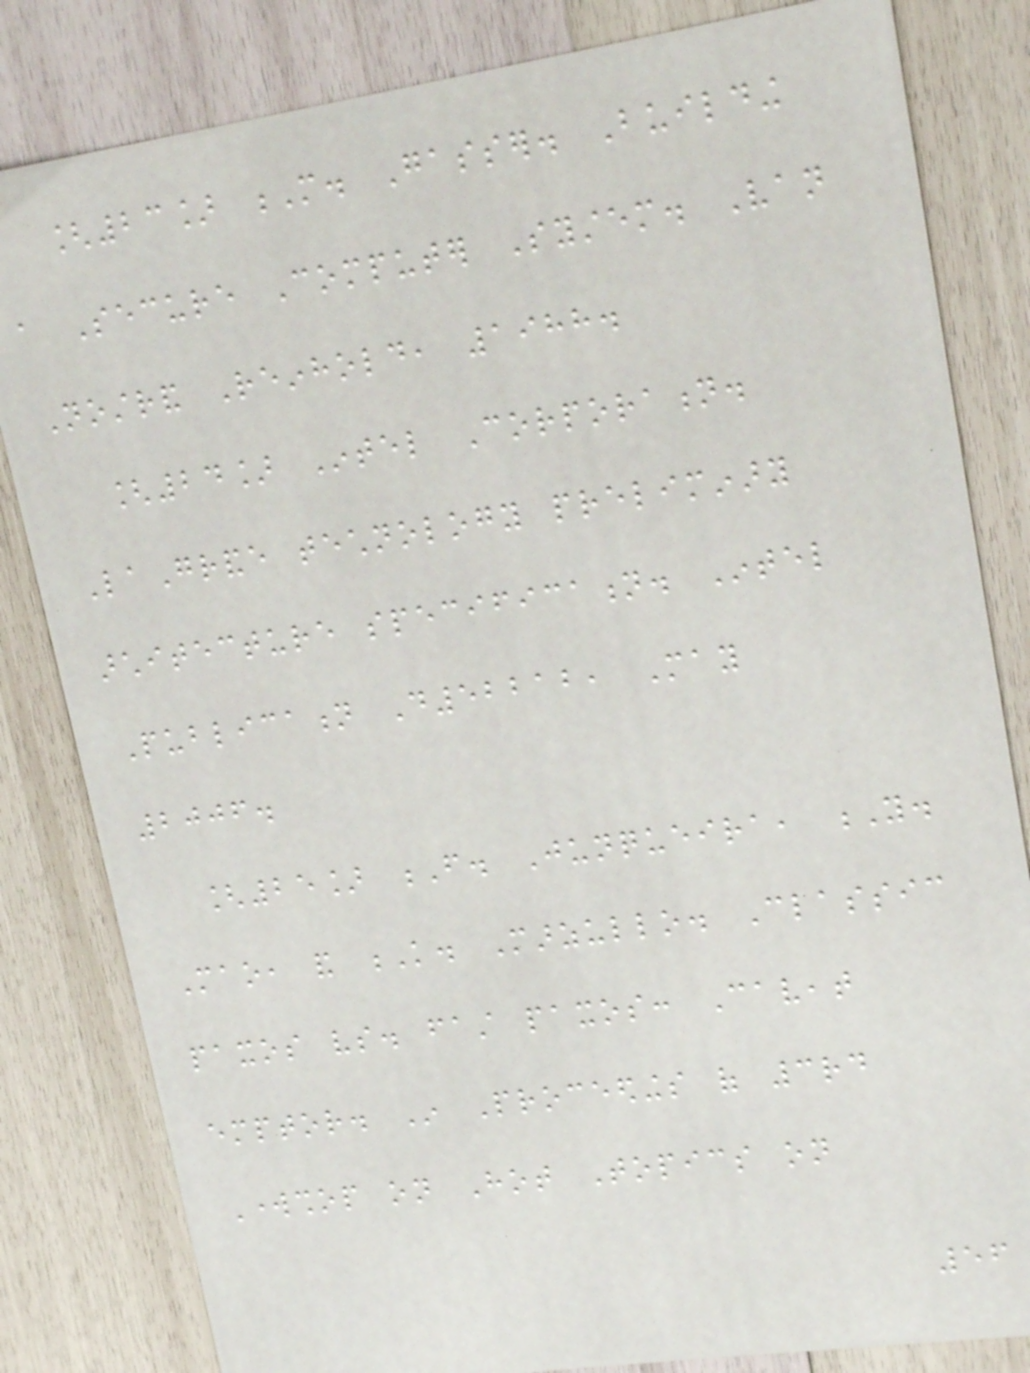[23] M. Gasser. Building
a Secure Computer System. Van
Nostrand Reinhold, 1988.
[24] Intel Corporation.
LaGrande technology preliminary
architecture specification. Intel
Publication D52212, May
2006.
[25] F. Junqueira, Y.
Mao, and K. Marzullo. Classic
paxos vs. fast paxos: Caveat
emptor. In Proceedings of 3rd
Workshop on Hot Topics on
56
